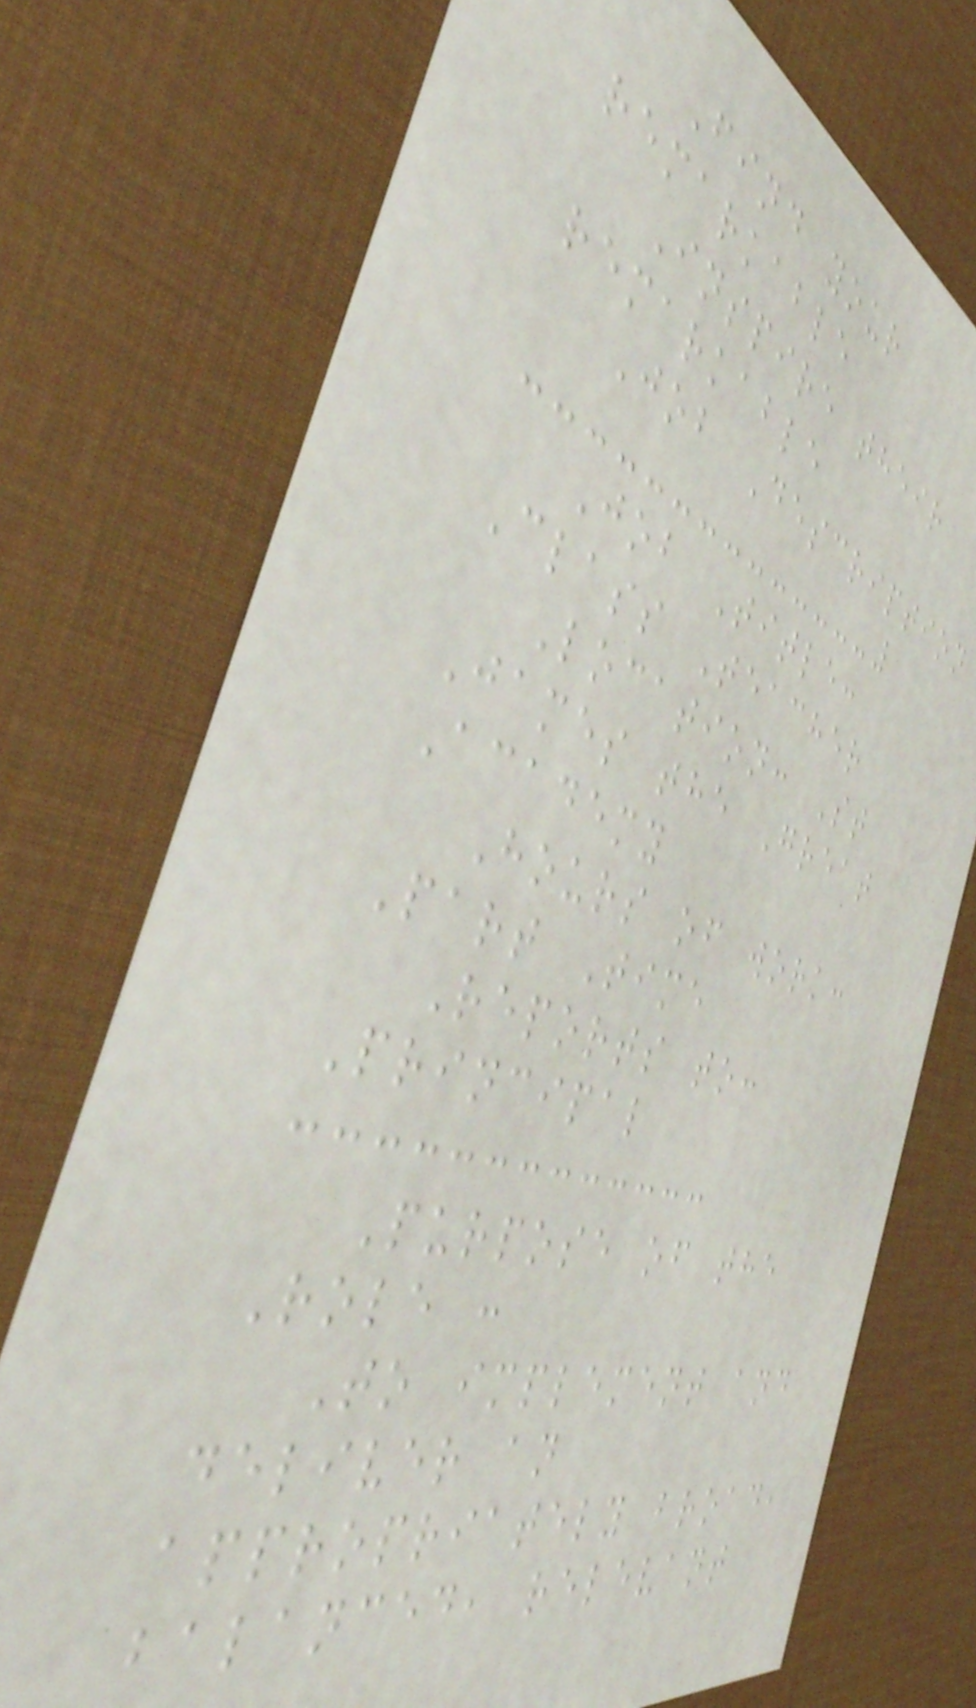Find your
remarkable
Inspire their
remarkable
Job Description
Job Title:
Class Teacher
Location: St
James the Great
Academy
Hours of work:
Part Time
Reports to:
Principal
Purpose of the
Role :
To implement and
deliver an
appropriately broad,
balanced, relevant
